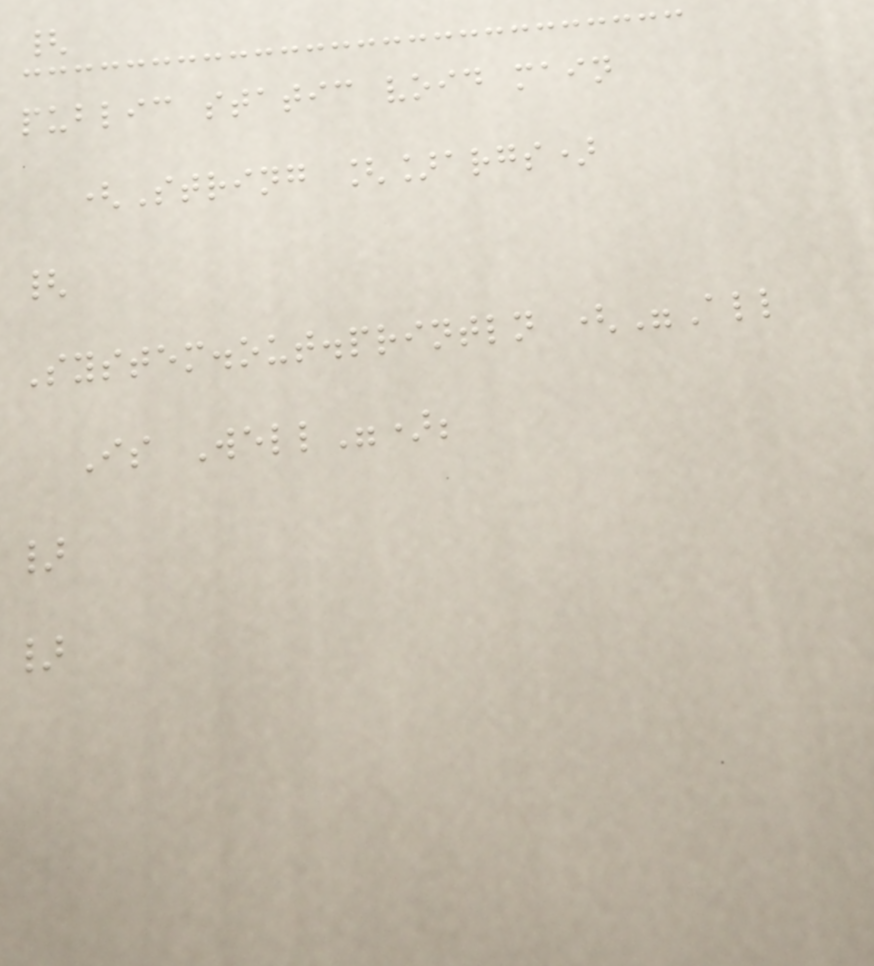{
public static void main
(String []args)
{
System.out.println ("All
Is Well");
}
}
